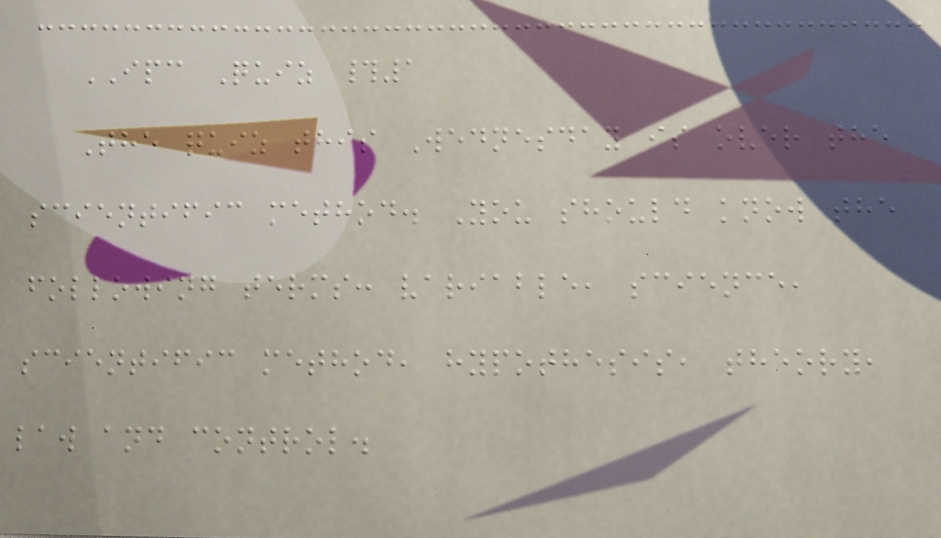IPC Quiz #1
The quiz this Wednesday is over the
scientific method. You should know the
following terms: variable, science,
scientific method, hypothesis, theory,
law and control.
